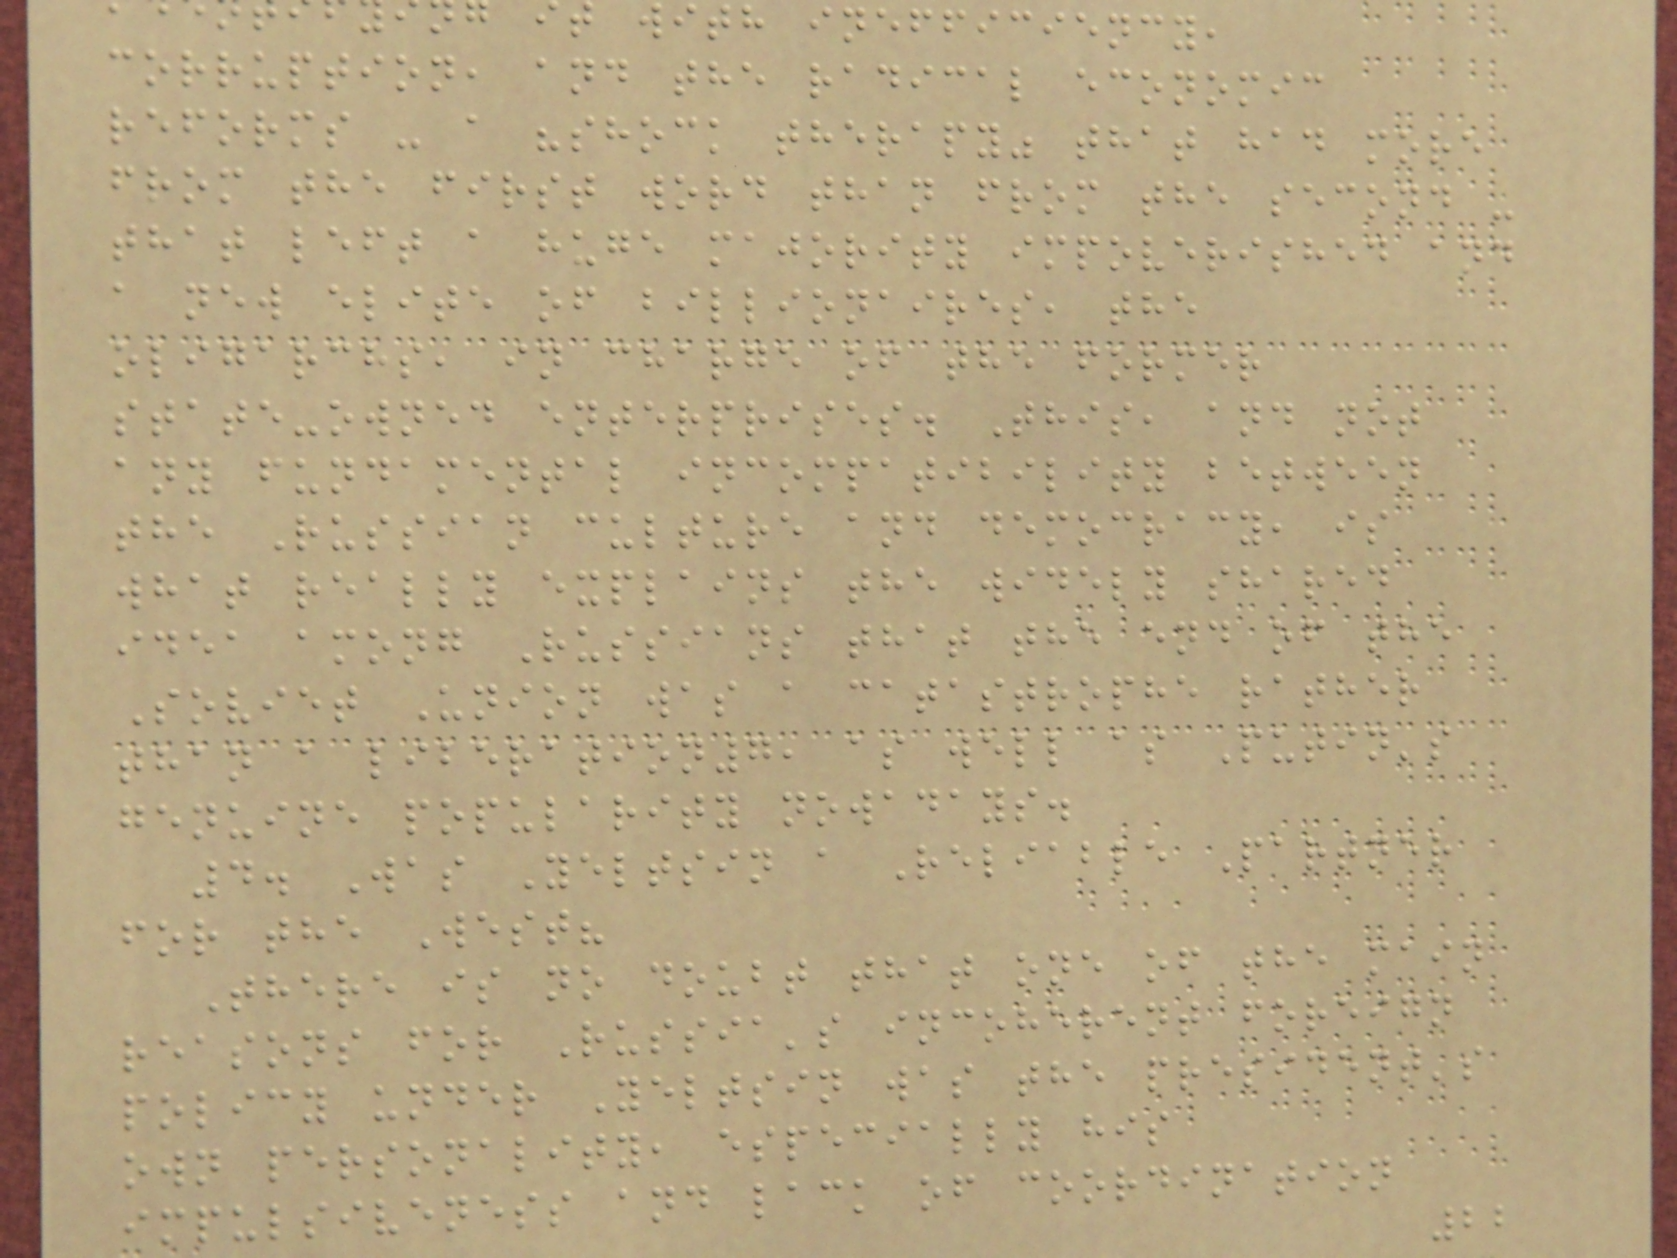with inefficiency,
corruption, and the radical economic
reforms - a "shock therapy" that had more
from the first word than from the second -
that left a huge majority impoverished and
a new elite of billionaires, the
oligarchs, in charge of the former
state-owned enterprises. This, and not
any fundamental incompatibility between
the Russian culture and democracy, is
what really explains the widely shared
idea among Russians that the end of the
Soviet Union was a catastrophe rather
than a liberation7, as well as Putin's
genuine popularity nowadays.
4. Was Yeltsin a Reliable Partner
for the West?
There is no doubt that one of the main
reasons for Russia's incoherent foreign
policy under Yeltsin was the president's
own personality, especially his
impulsiveness and lack of coordination
22
